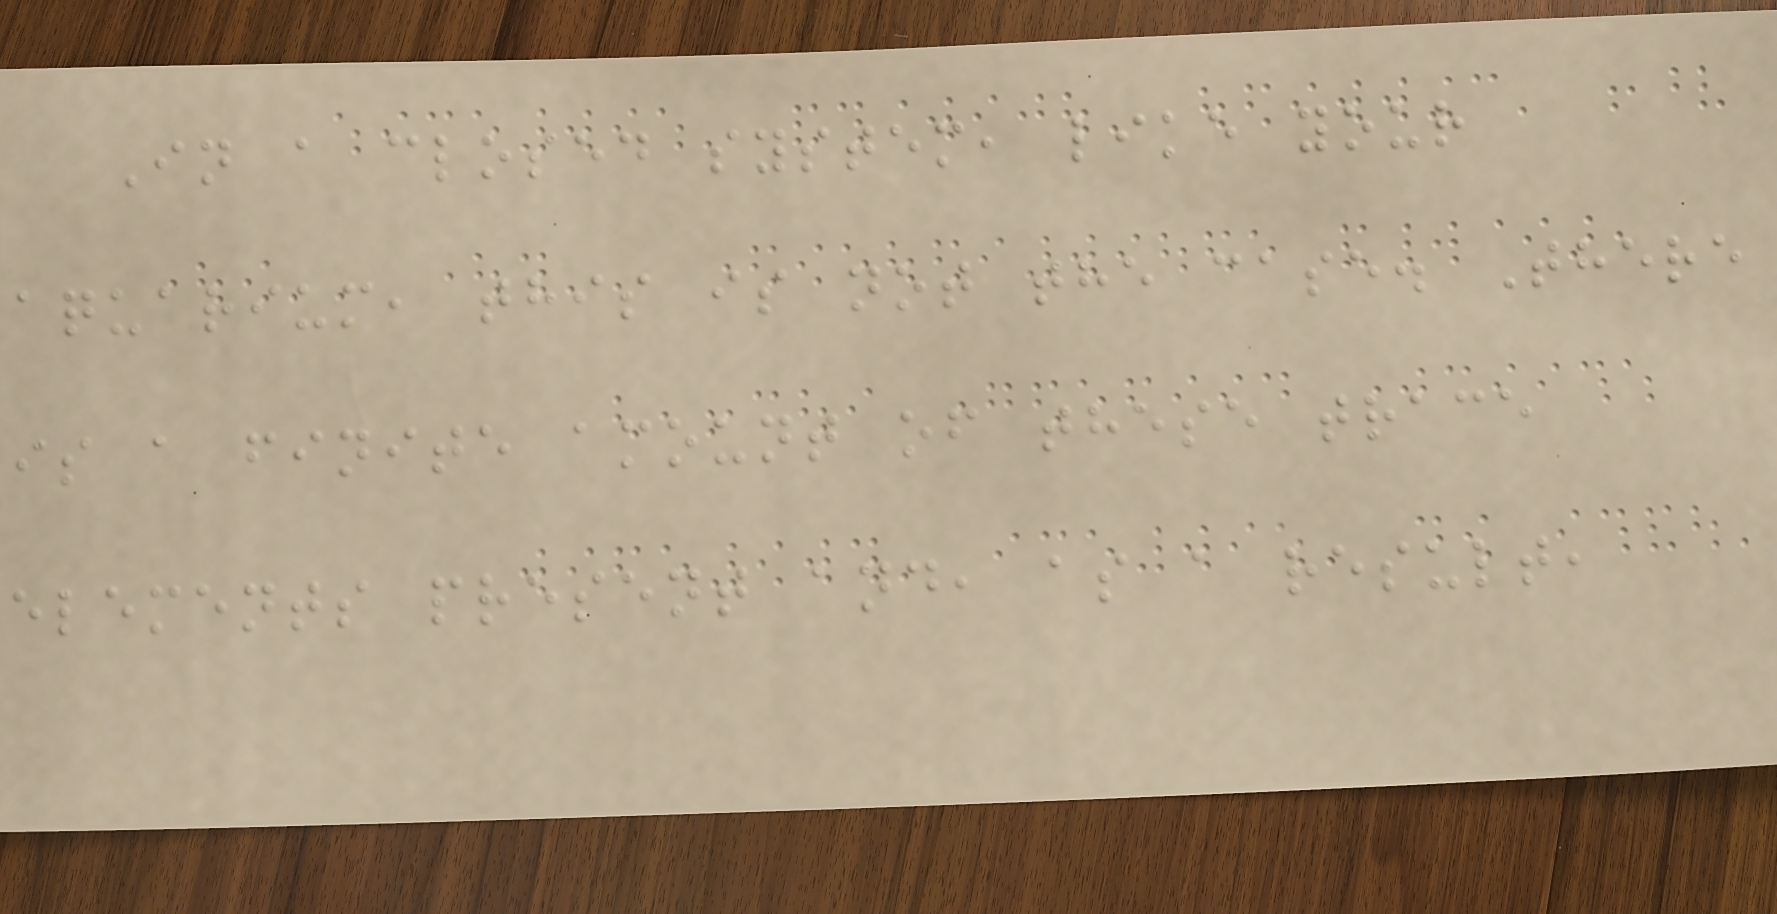In a closed system, like your
aquarium, this is not the case. There
is a finite amount of these trace
elements present and, as a result,
